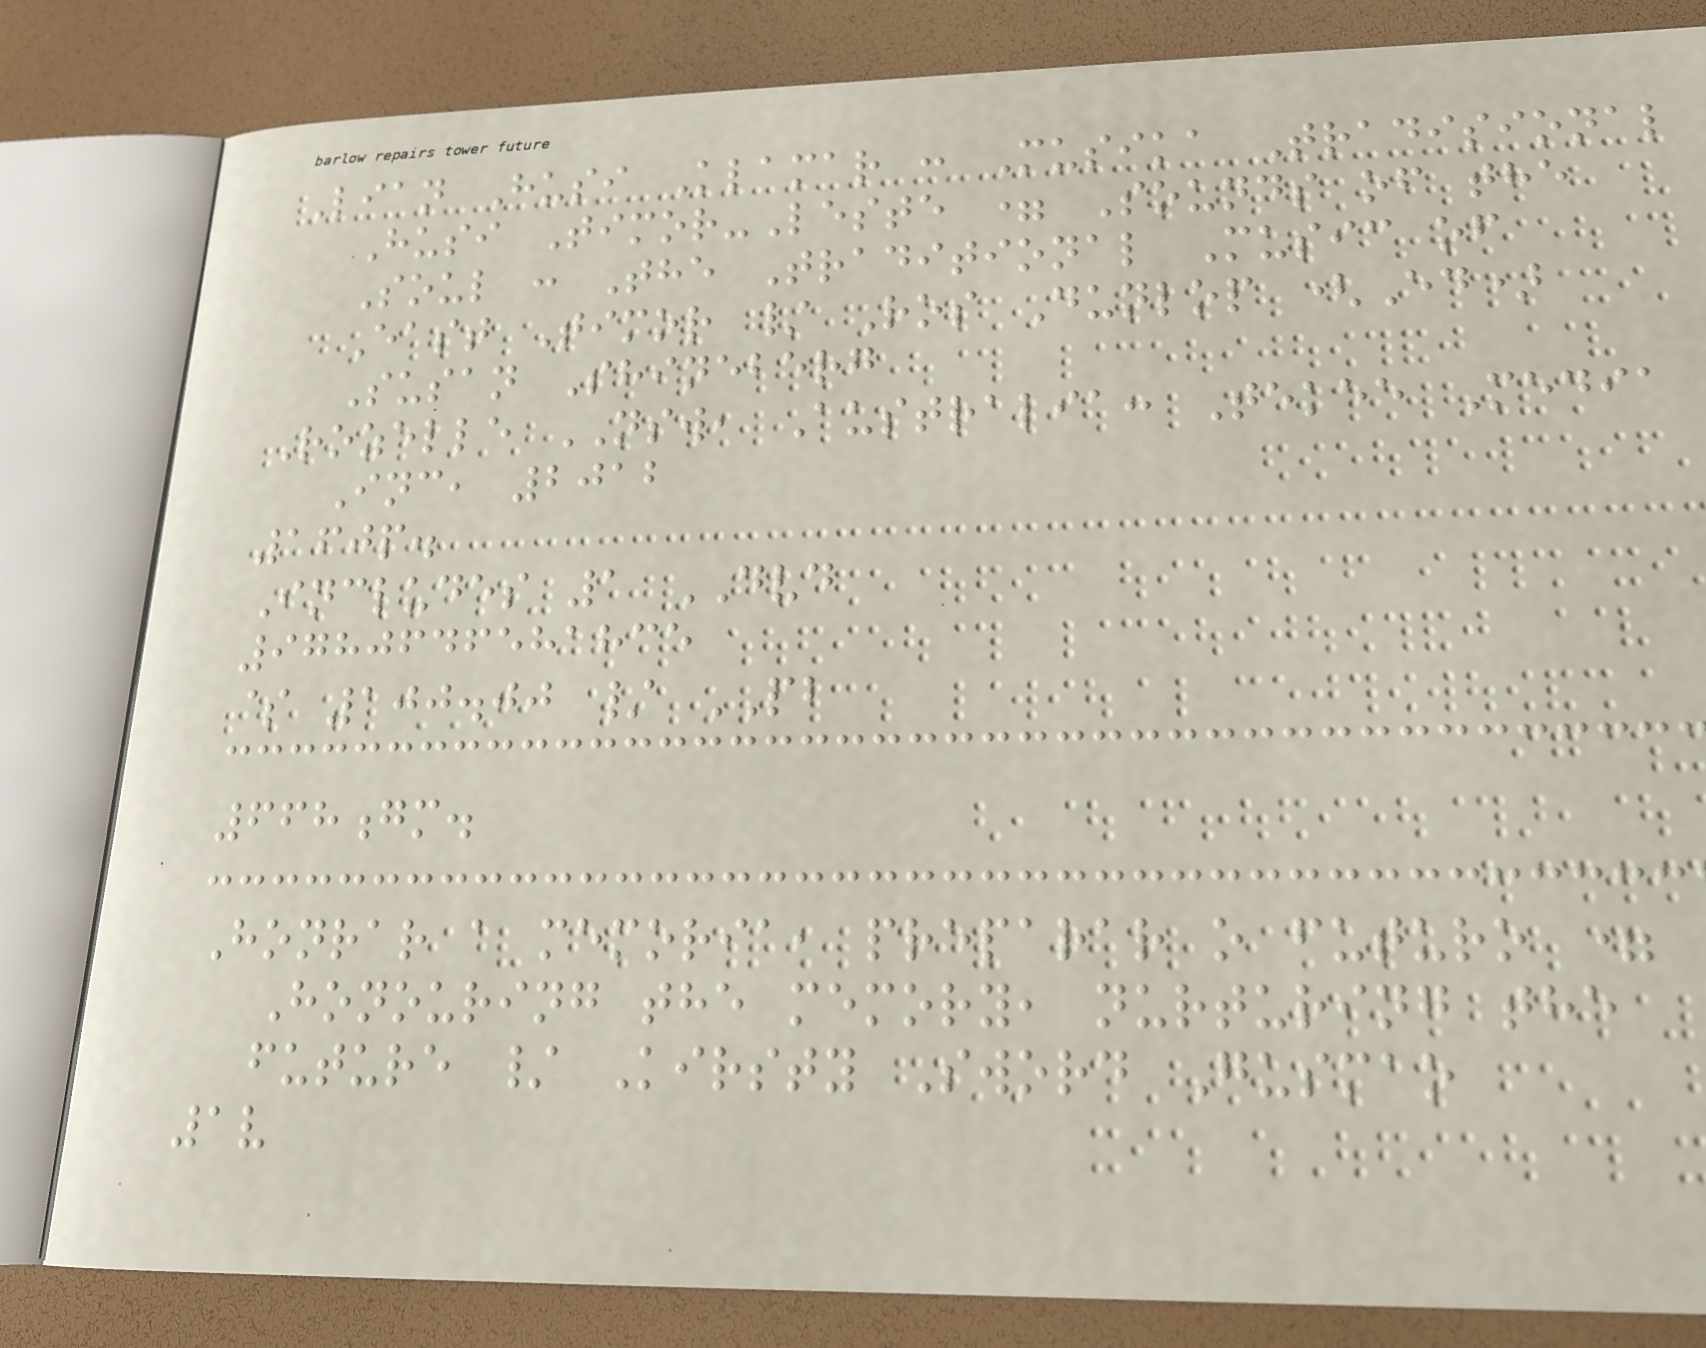Lian Husi Klamar : Musika Tradisional
Husi Timor-Leste = Sounds of the
Soul : The Traditional Music of
East Timor / Ros Dunlop (Ed)
Susan Shineberg
Rozelle NSW, Australia: Tekee Media
Inc, 2012
160p.
Includes 1 DVD
9780646581835
$ 100.00 / PB
668gm.
Honrar a memoria, preparar o futuro =
Honouring the memory, nurturing the
future / Kirsty Sword Gusmao
1v
